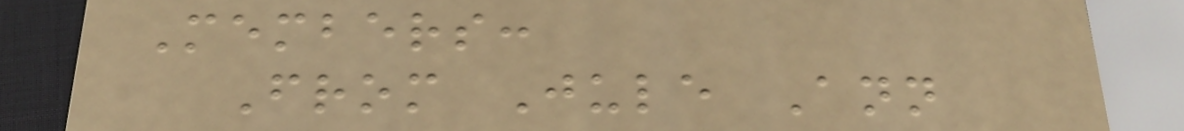Members:
From Jule Ann
